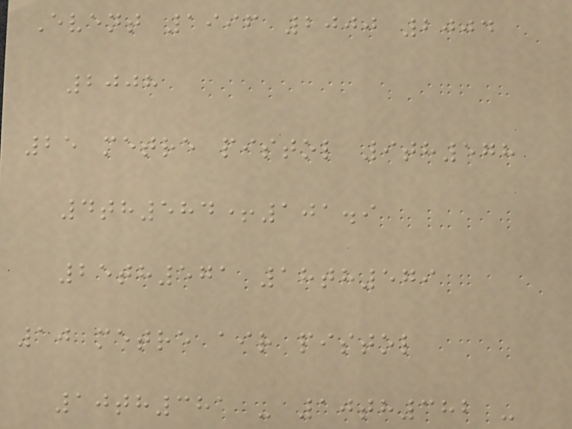Event 1996 2000 2004
2008
25 metre pistol 9th578
4th584+101.9
25th571 18th579
10 metre air pistol
10th381 - 10th382 -
